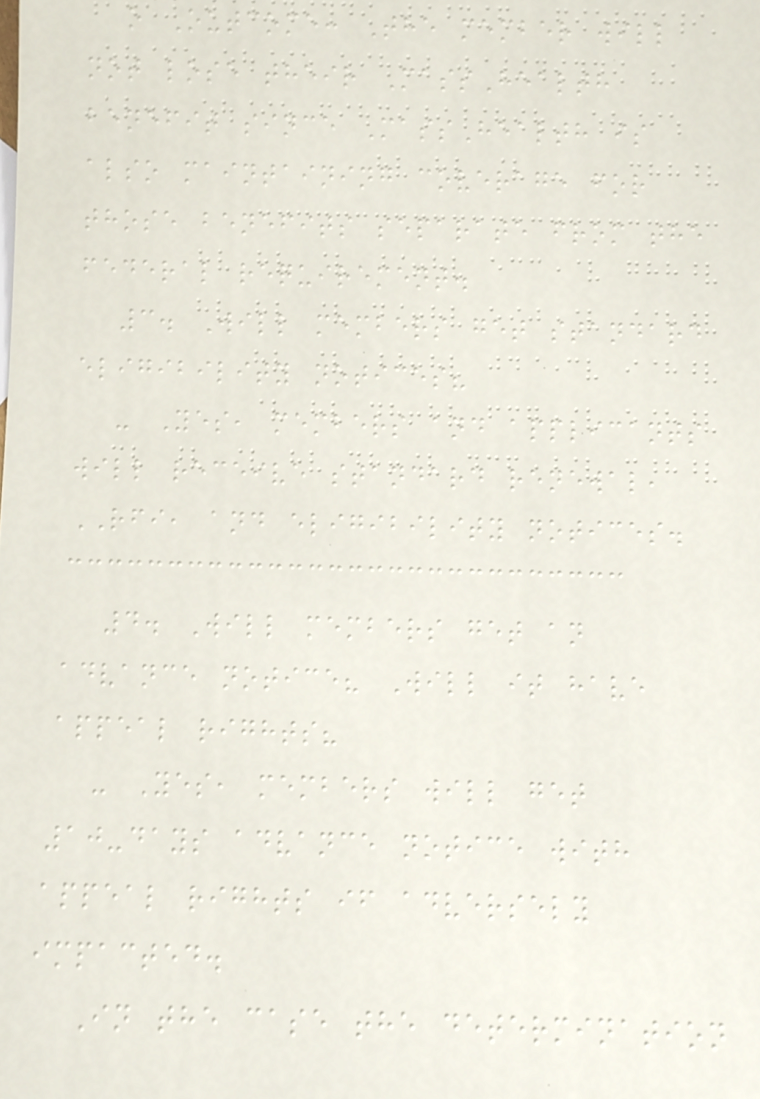o Outcome: The member will
not lose their MassHealth
benefit since MassHealth is
also maintaining coverage for
those benefits separate from the
federal requirement.
3. Will members get standard
eligibility notices?
- Yes, members and applicants
will receive standard renewal,
RFI, and eligibility notices.
4. Will members get an
advance notice? Will it have
appeal rights?
- Yes, members will get
10-days advance notice with
appeal rights if adversely
impacted.
In the case the determination
